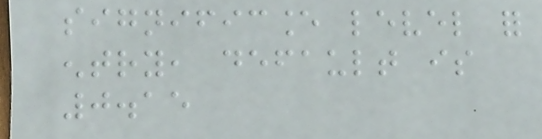significance level for
entry, default is
0.15
